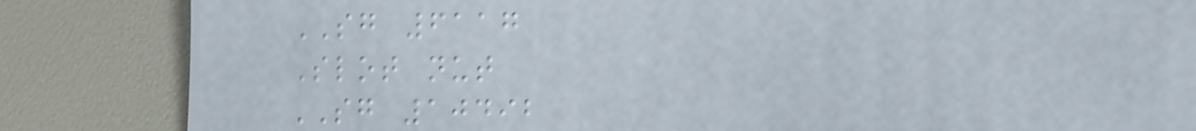SG 6117
Slot nut
SG 10492
